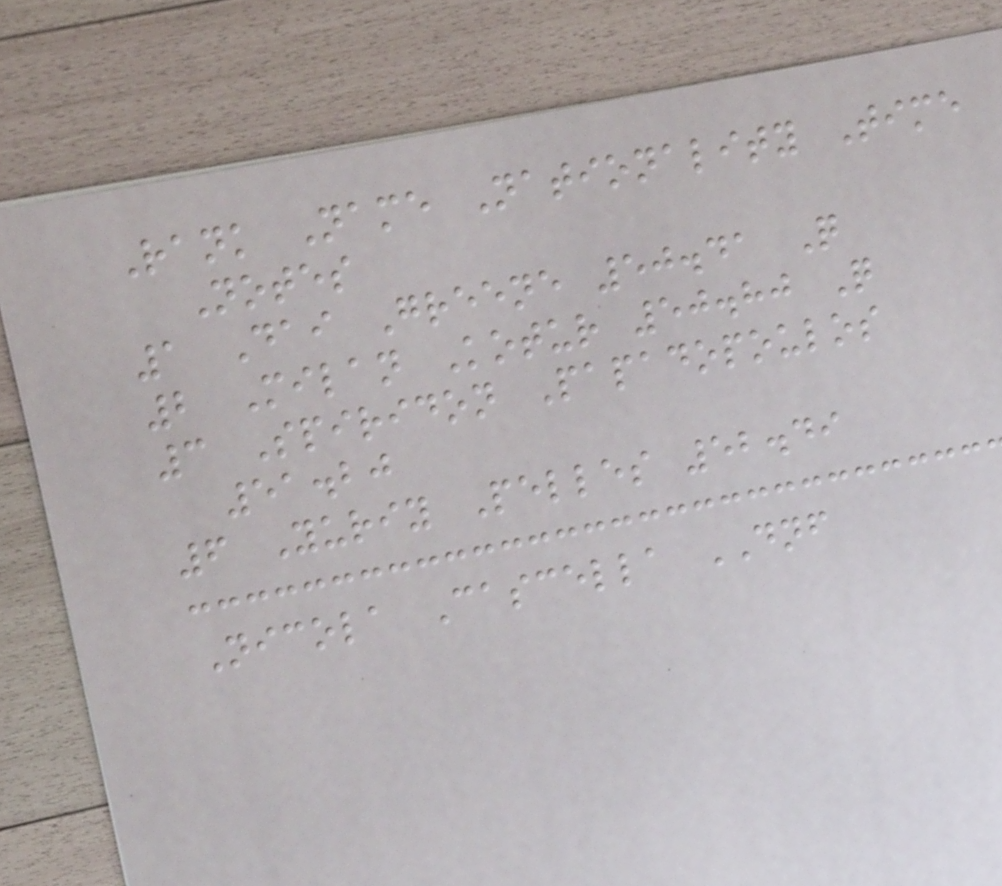Rank Name Nationality Time
Notes
1 Dai Greene 50.41 Q
2 Milan Kotur 50.80 Q
3 Spiridon Papadopoulos
51.20
6 Yuriy Pelles 52.49
Nicola Cascella DNF
